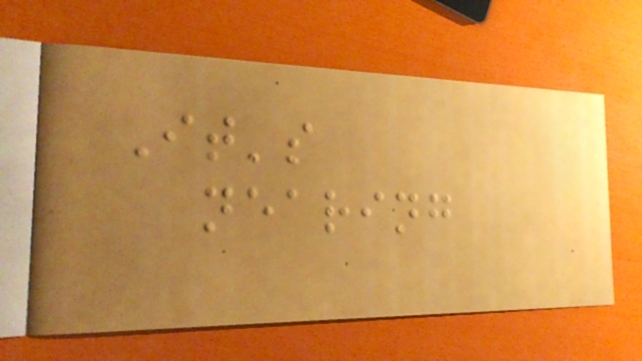It's
nearing
